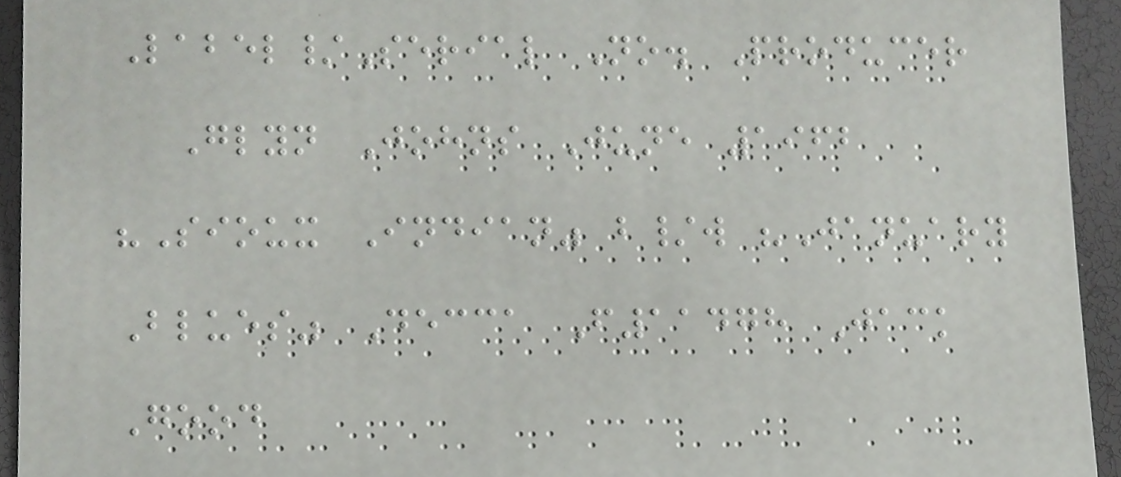Label/Serial No. Producer
Glyn Johns June 1962
"Sioux Indian" b/w "January
Blues" Decca F11478 Jack
Good
